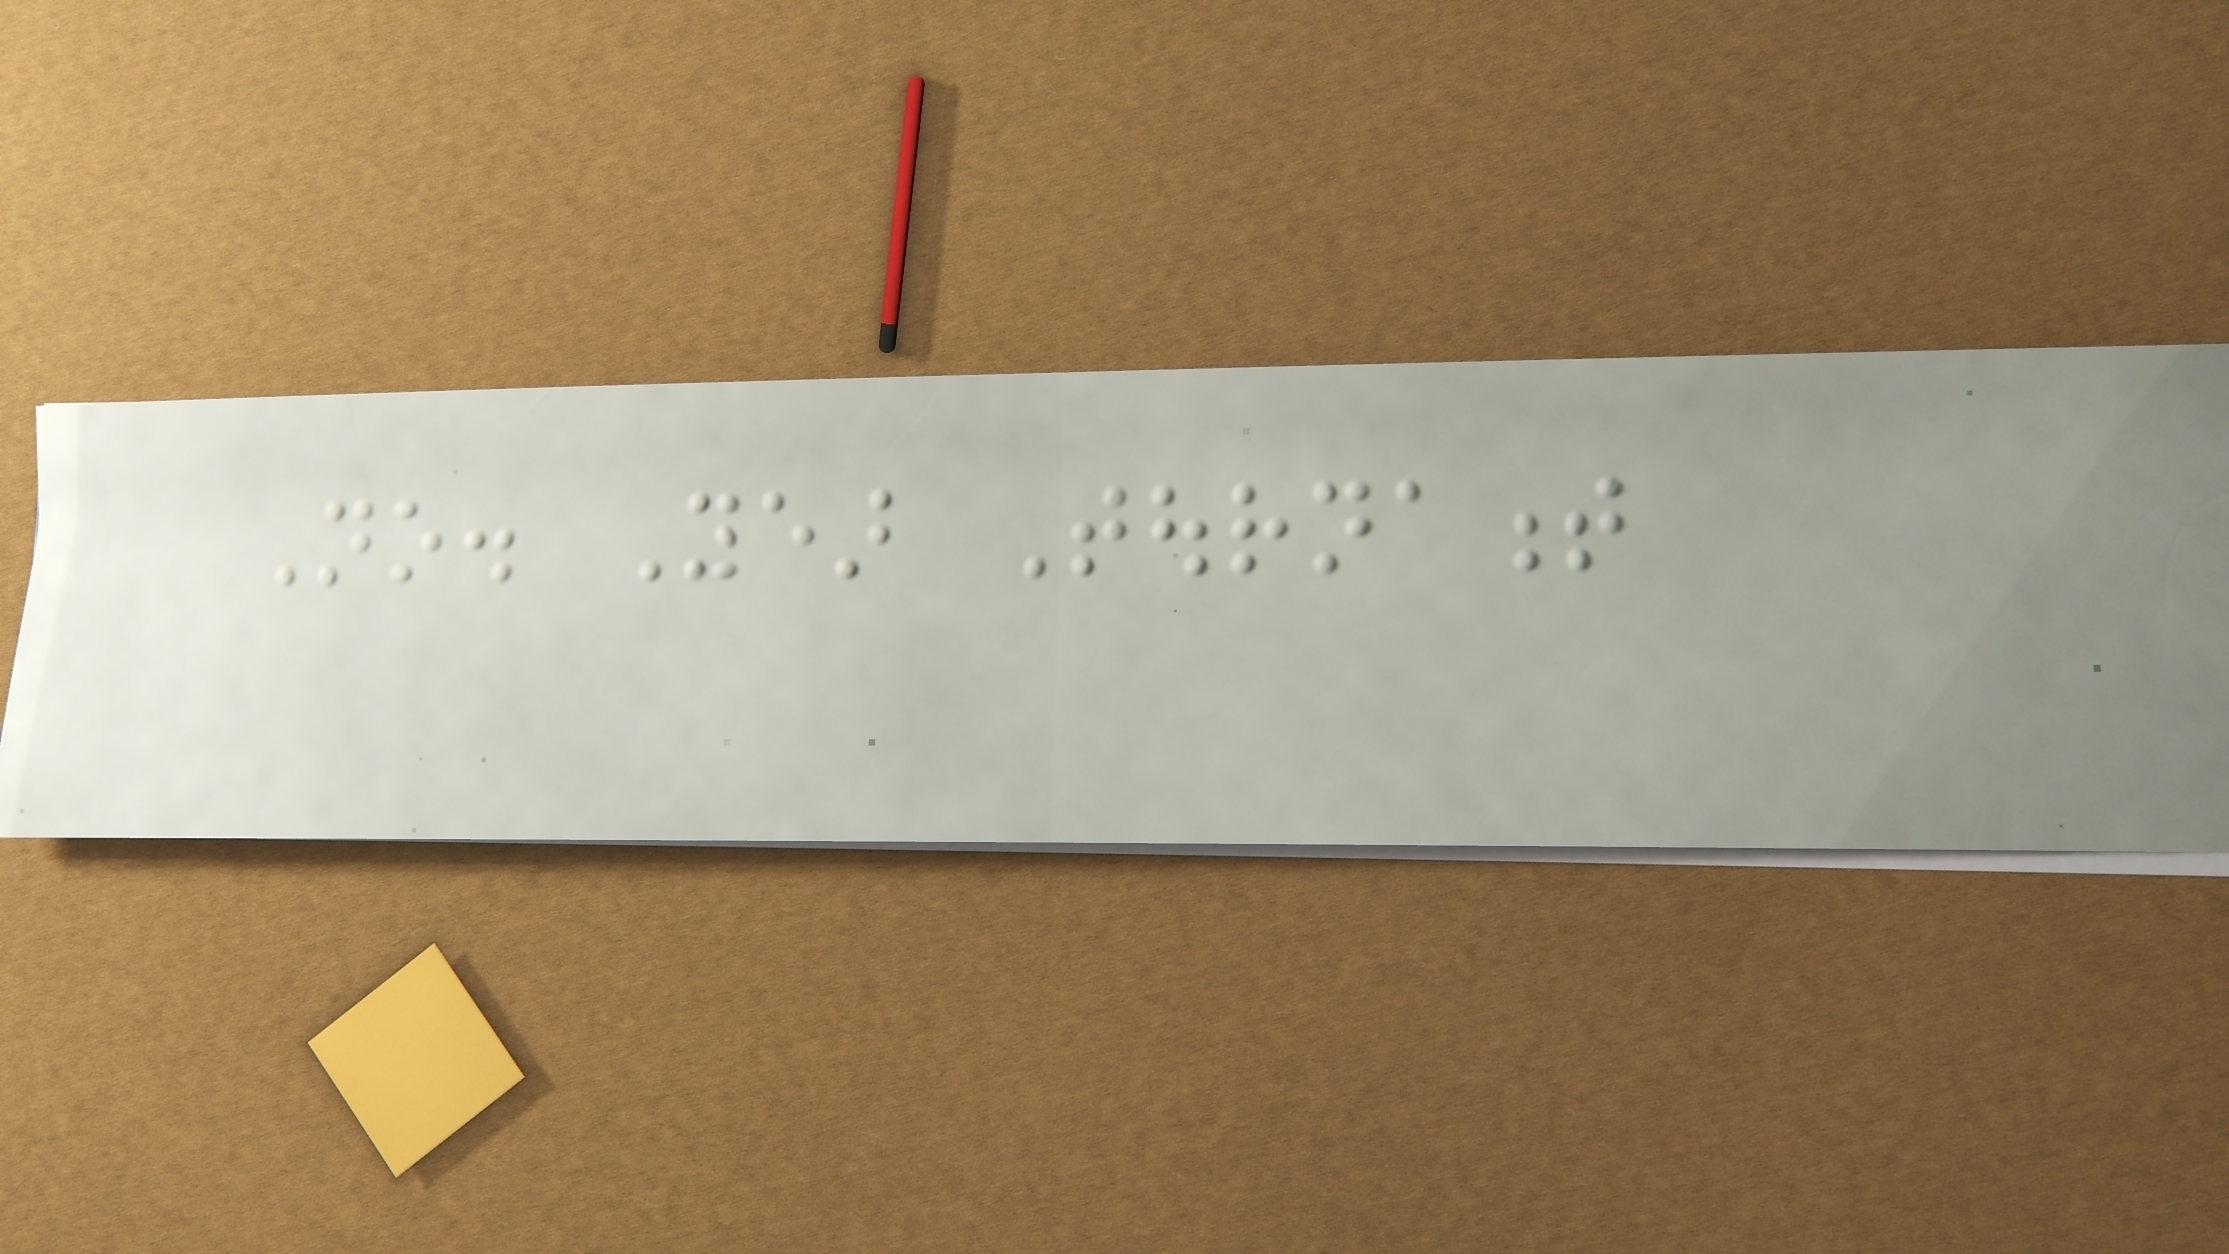No. Year Tournament
